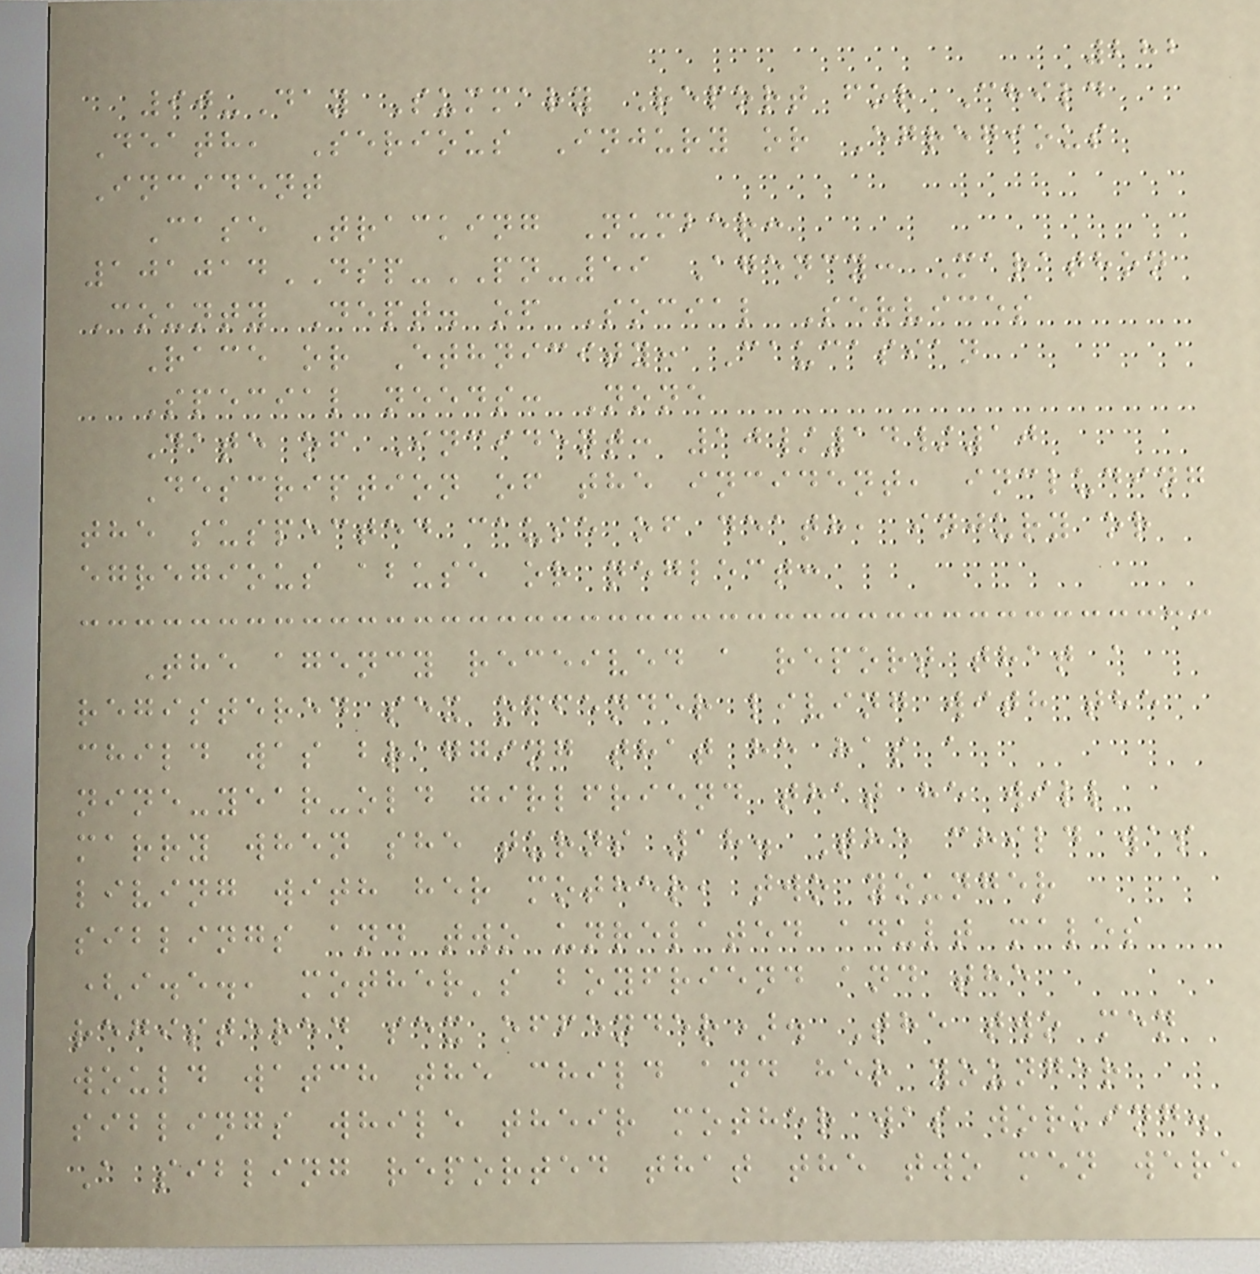282
90-Day Summary Report for Child
Death, Serious Injury or Egregious
Incident
Case Tracking Number:
101014DSP-PN-59 Agency: Marathon
County Dept. of Social Services
Race or Ethnicity: Caucasian
Special needs: None
Date of Incident: 10/14/10
Description of the incident, including
the suspected cause of death, injury or
egregious abuse or neglect:
The agency received a report that a
registered sex offender living with the
child was bragging that he has a
nine-year-old girlfriend that he will
marry when she turns 18. The child was
living with her mother, two younger
siblings and two unrelated adult males
(i.e., mother's boyfriend and the
registered sex offender). The two men
would watch the child and her younger
siblings while their mother was working.
A sibling reported that the two men were
